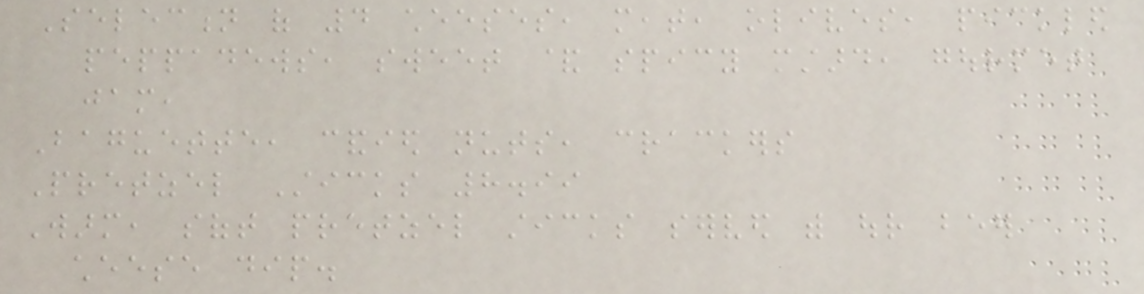Selection of 4 cheeses, meat, olives, pickled
peppadews, sweet & spicy mustard, gourmet
jam,
Baguette, candied nuts, crackers
Pretzel Sticks 8.99
Warm, soft pretzel sticks served with our beer
cheese dip.
